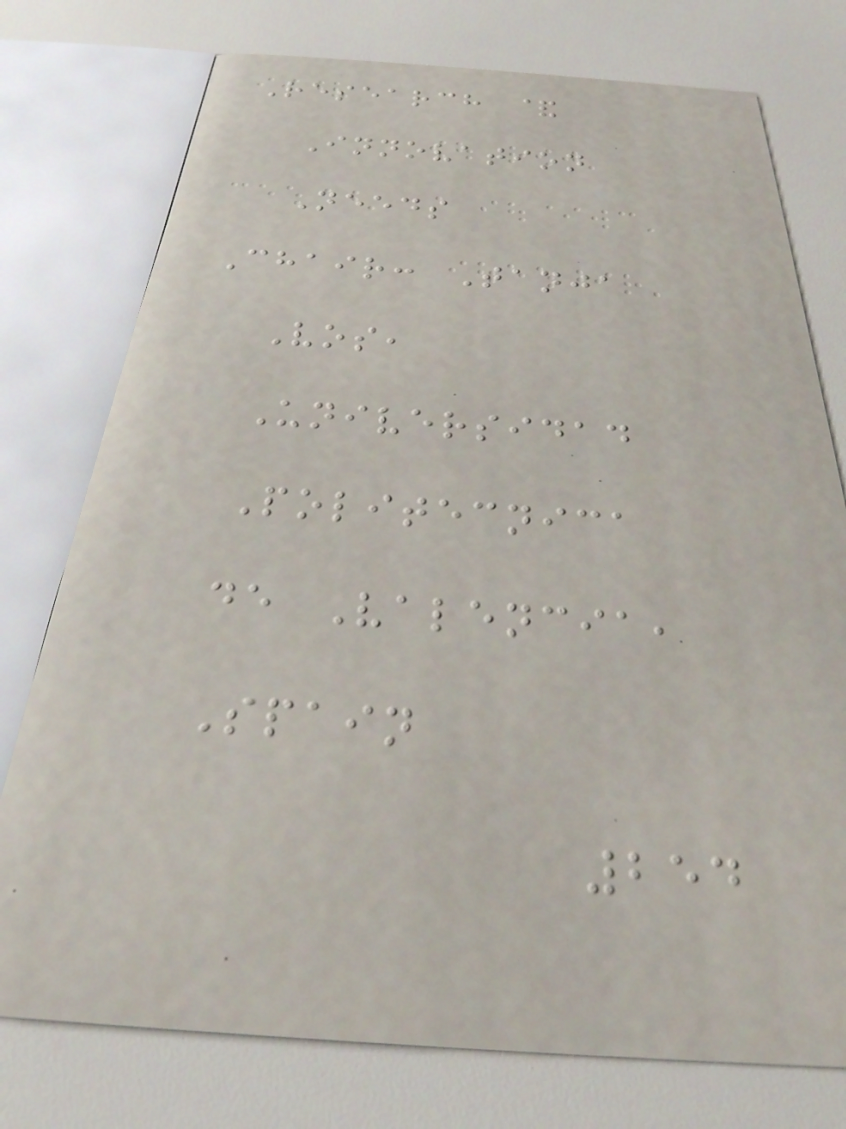Research &
Innovation
Needs
Chair: Tanja
Vos,
Universidad
Politecnica
de Valencia,
Spain
254
